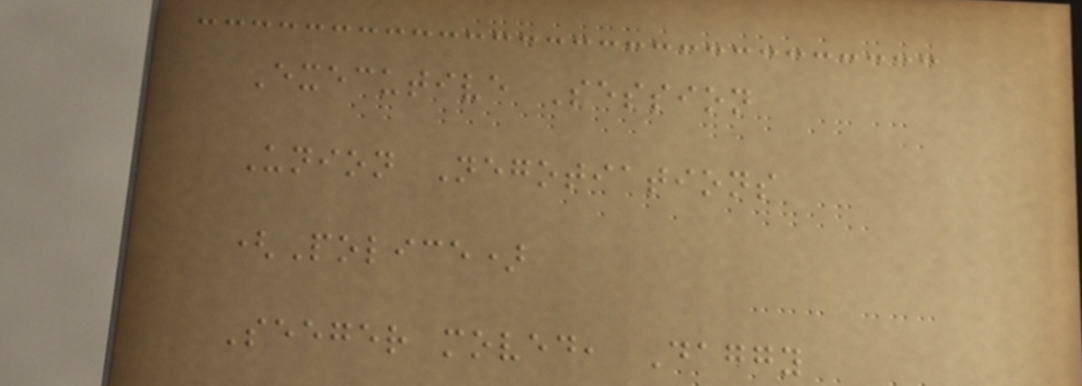Executive Session
Union Negotiations
(Police)
Seeger moved, Daggy
